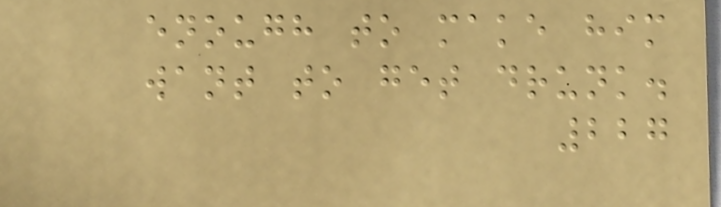enough to make him
want to get drunk.
227
